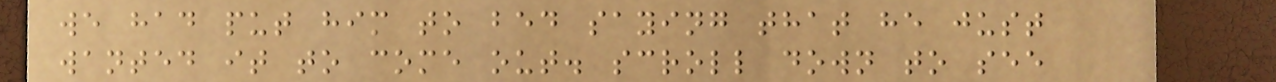we had put him to bed saying that he just
wanted it to come out. scroll down to see
